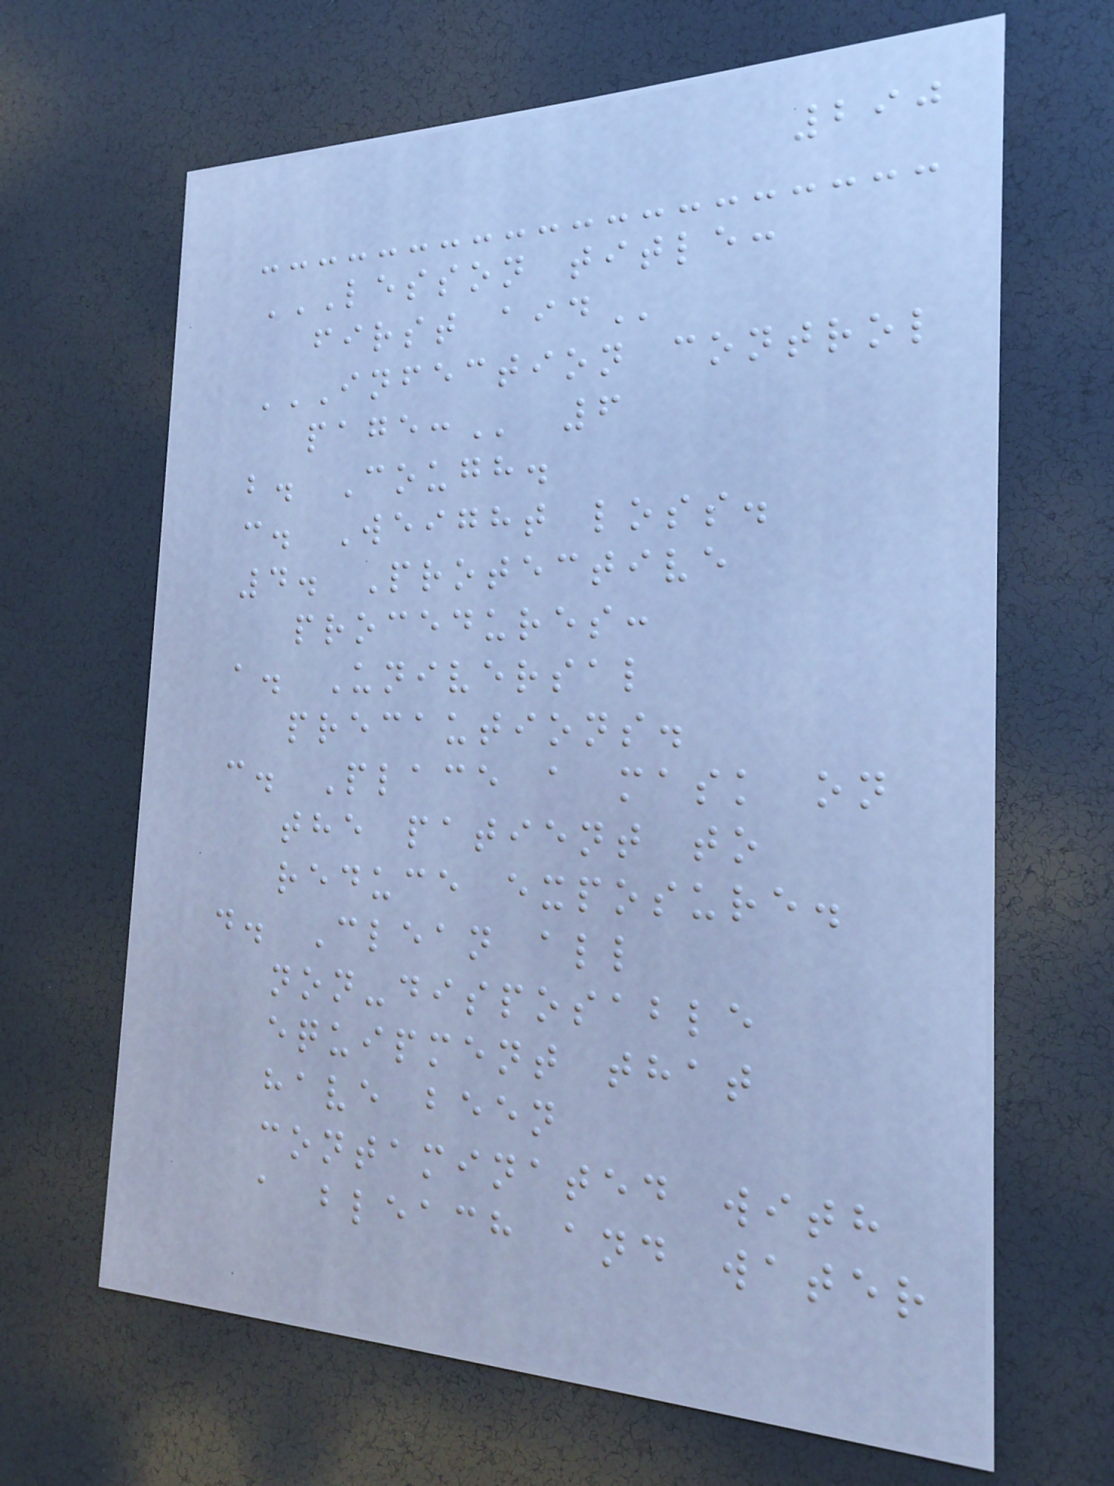290
LESSON TITLE:
FIRST AID
INFECTION CONTROL
PAGE: 6
b. Cough.
c. Weight loss.
4. Protective
procedures:
a. Universal
precautions.
c. Place a mask on
the patient to
reduce exposure.
d. Clean all
non-disposable
equipment that
have been
contaminated with
a bleach and water
